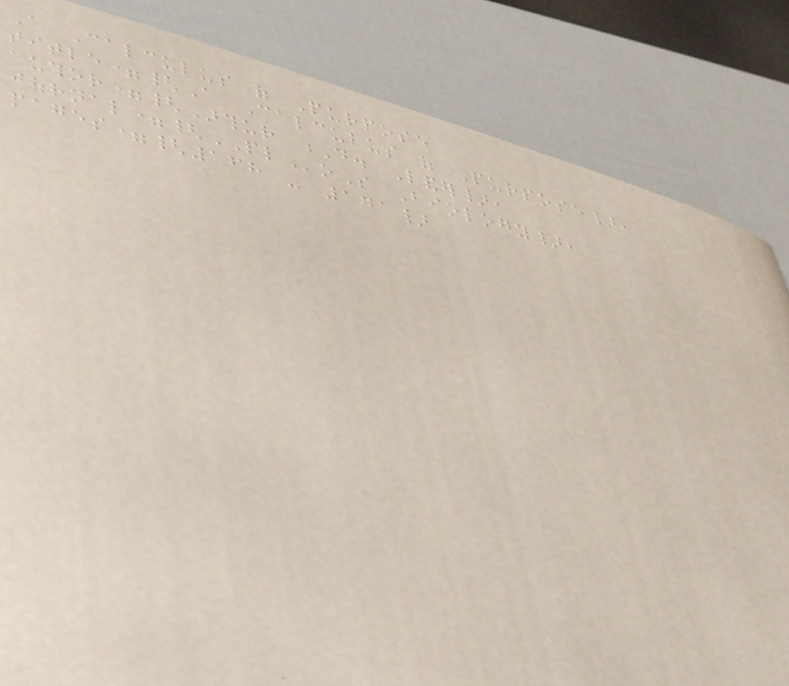A Calculus of Purpose
title={A Calculus of Purpose},
author={Arthur D. Lander},
journal={PLoS Biology},
pages={168 - 171}
